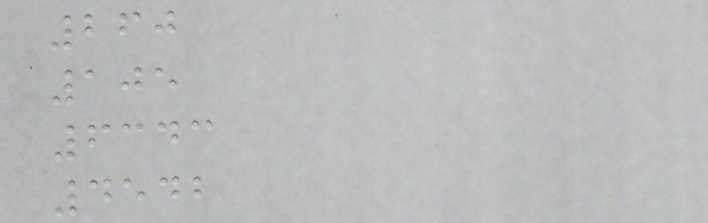260
105
6343
4542
